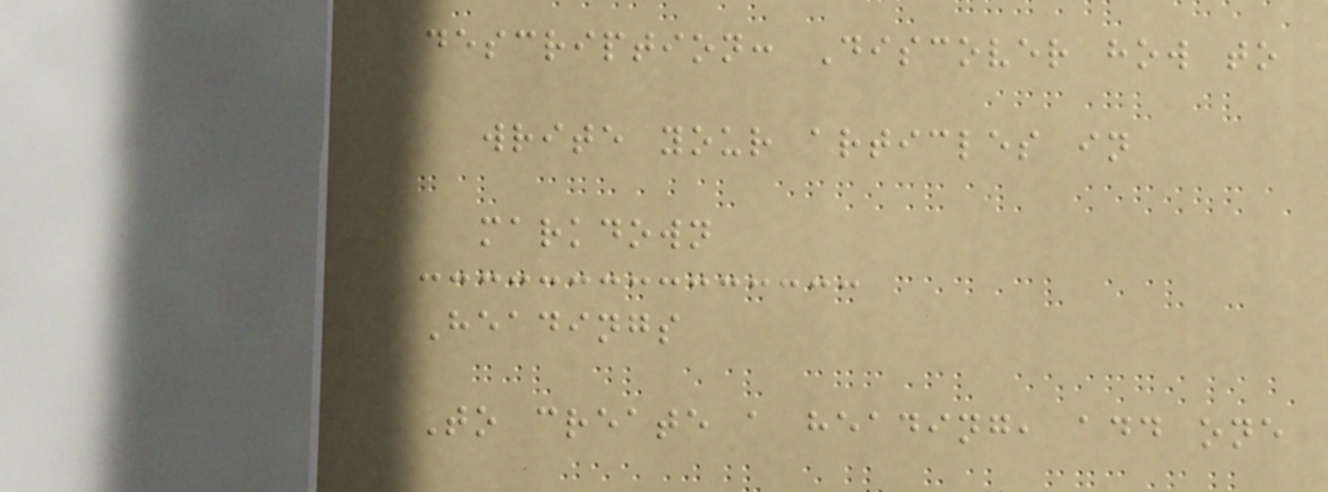description: Discover how to
write your articles in
markdown
Headings
To create a heading, add one
